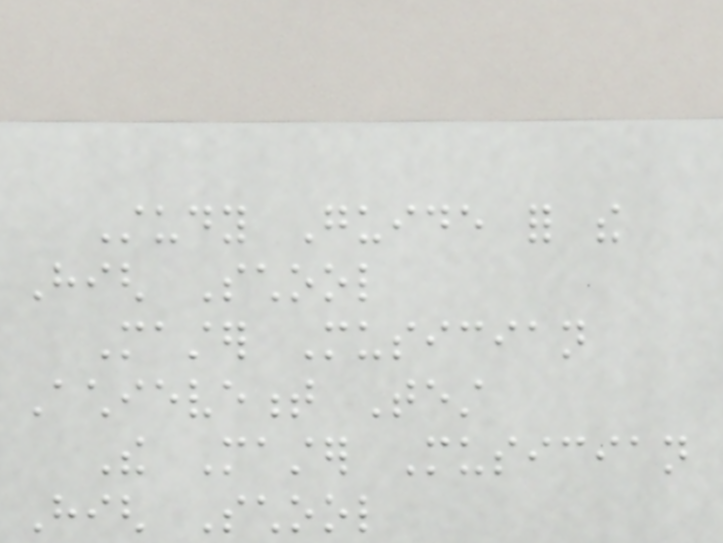Study Guide for the
High School
Master Musician
Achievement Test
The Master Musician
High School
